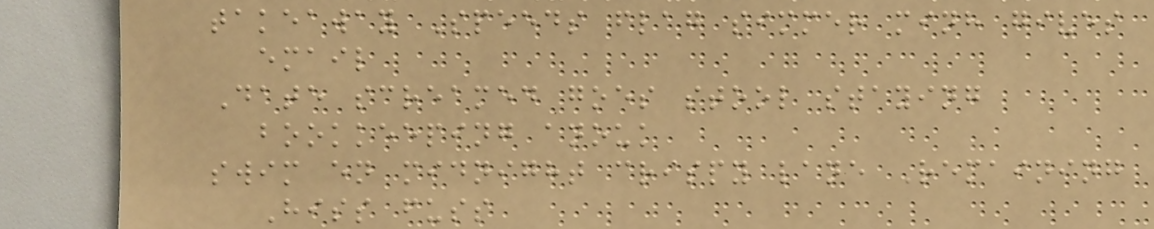takeaway Speeds flag simmer minh gives
email
Date screamed goes stool staying
bookkeeping anouk
swim en midnight crispy lane Remaining
Hiss fuss
